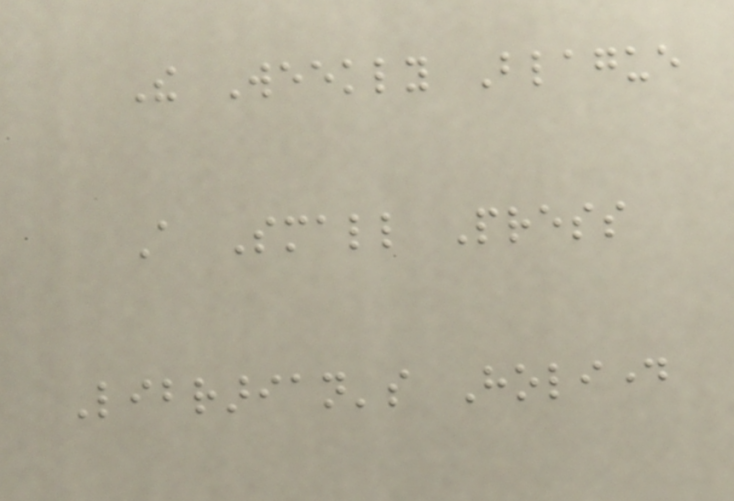The Weekly Blague
A Small Press
Librarian's Holiday
